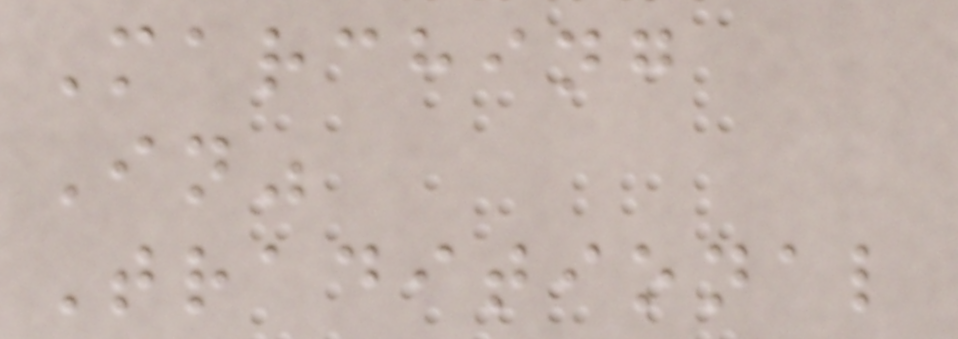Marching
In"
Traditional
